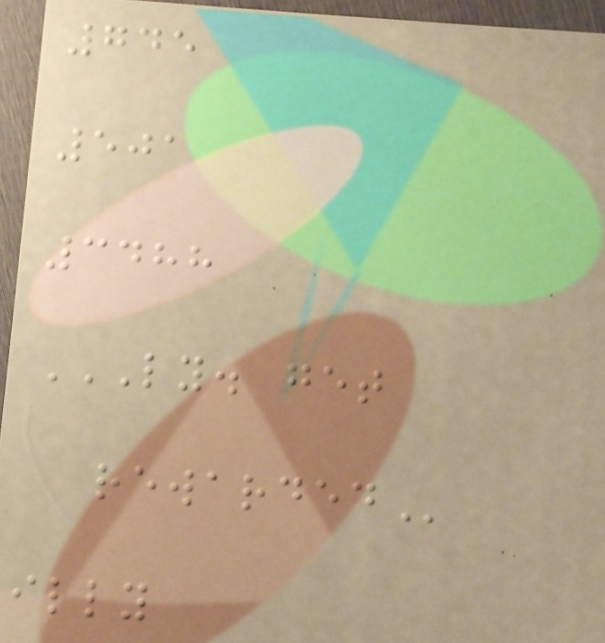745
501
3488
LY. GET
REWARDED
illy
